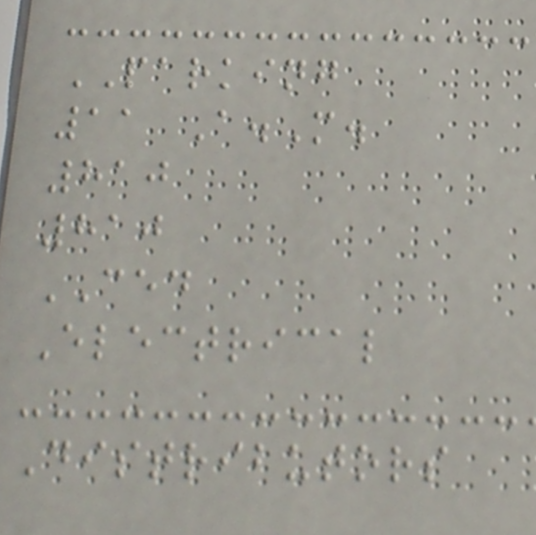PARKING
11 A.M.
810
810
CED
Electrical
Distributors
